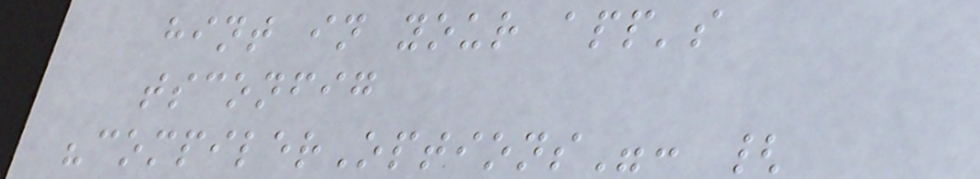hint in your app's
tsconfig
"compilerOptions": {
